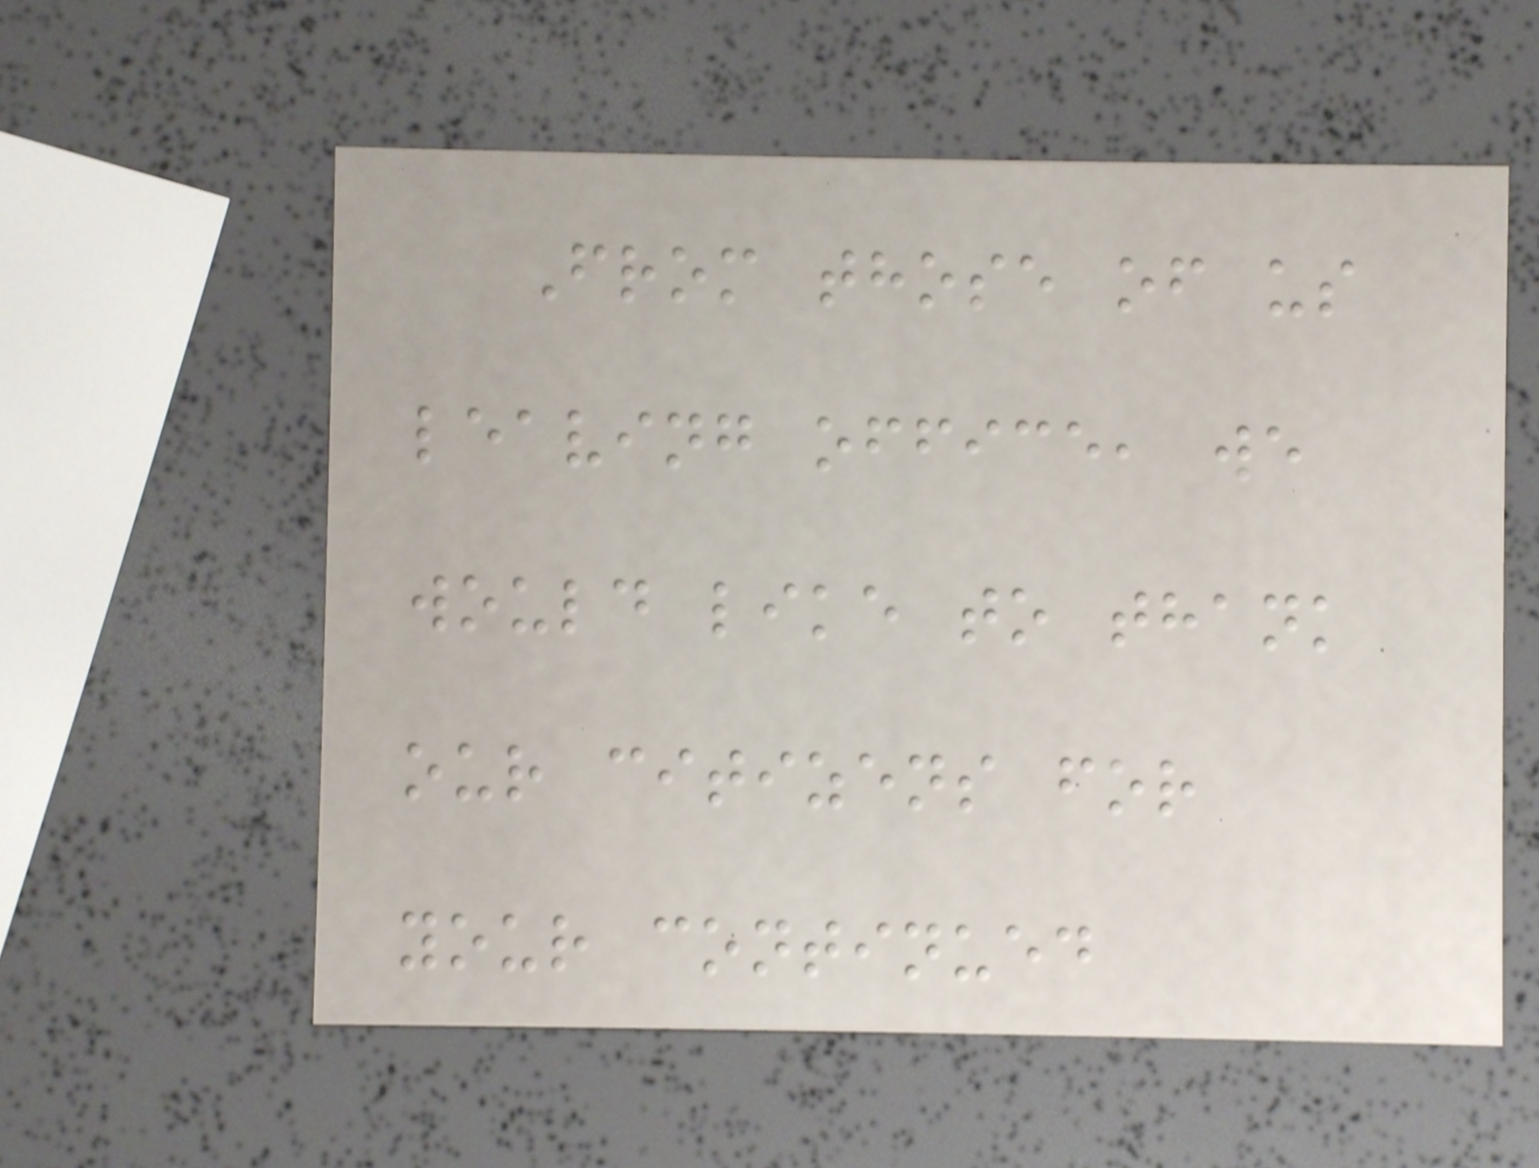From those of us
leaving office, we
would like to thank
our citizens for
your continued
